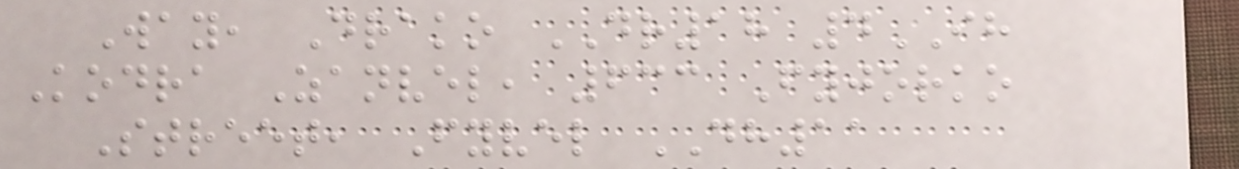Way, Drako DR18 4IH
Kodra Zanvel, 633 Fyjorko
Street, Fyvel DH11
